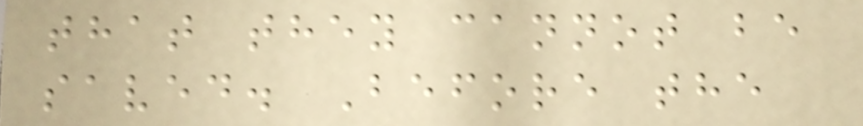that they cannot be
saved. Before the
